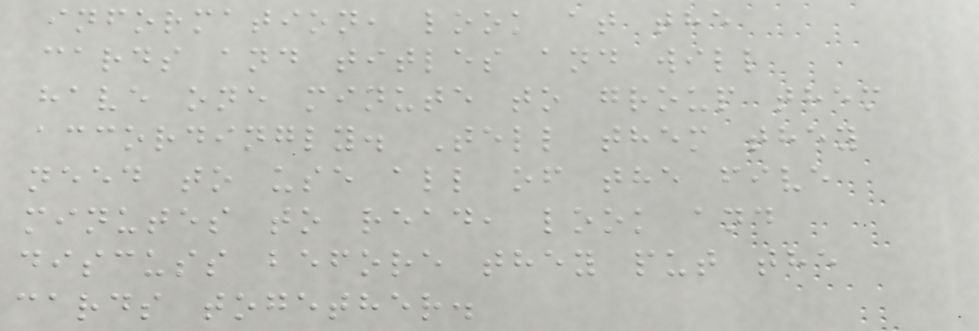information, look at the
cards and titles and will
have one minute to group them
accordingly. Tell them they
need to use all of the five
minutes to read, look and
discuss before they put the
cards together.
